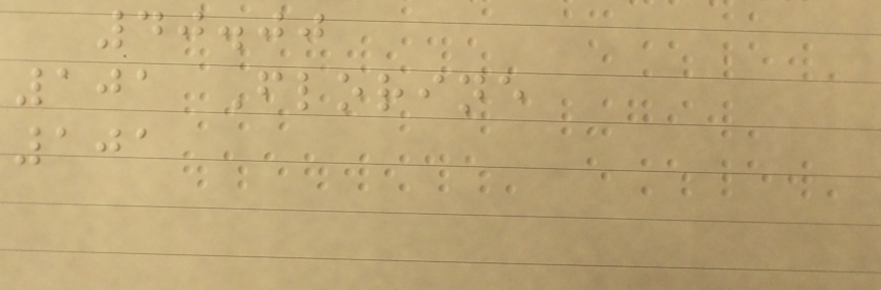40.00
101 Florine
101
